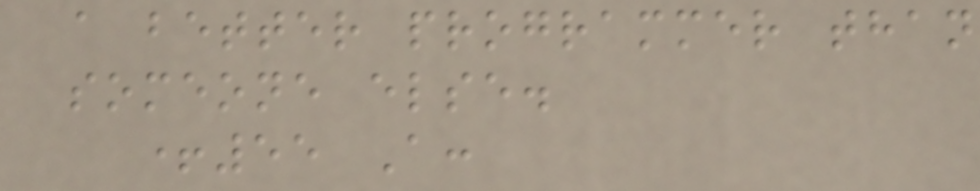a better programmer than
someone else.
+55 A:
